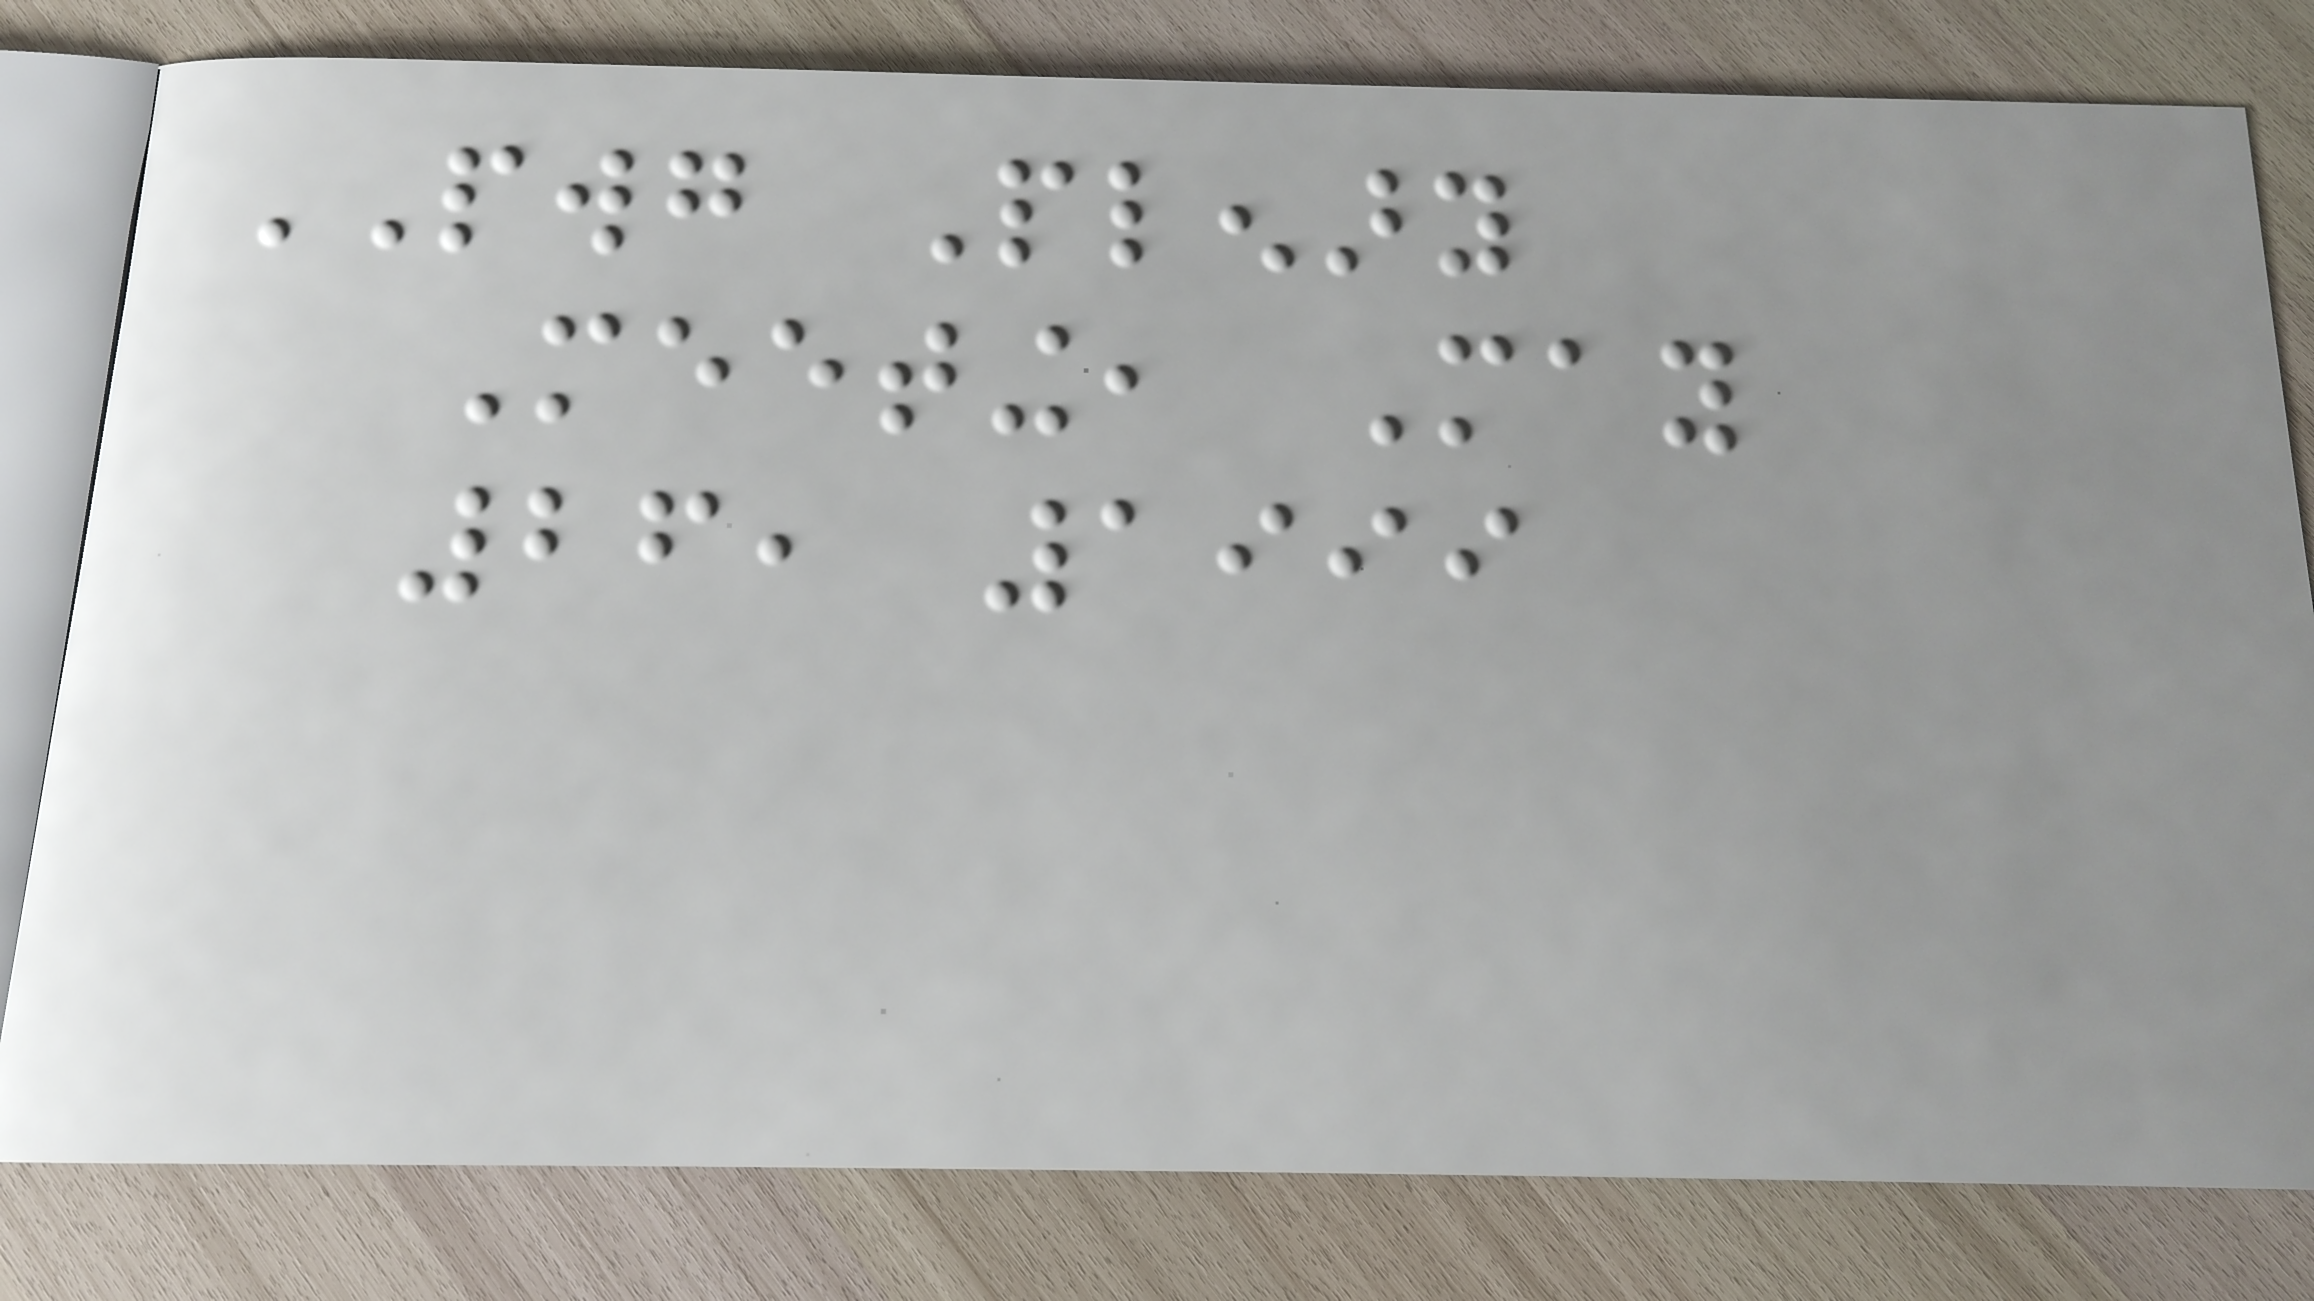PWG Plenary
Meeting, May
26, 1999
